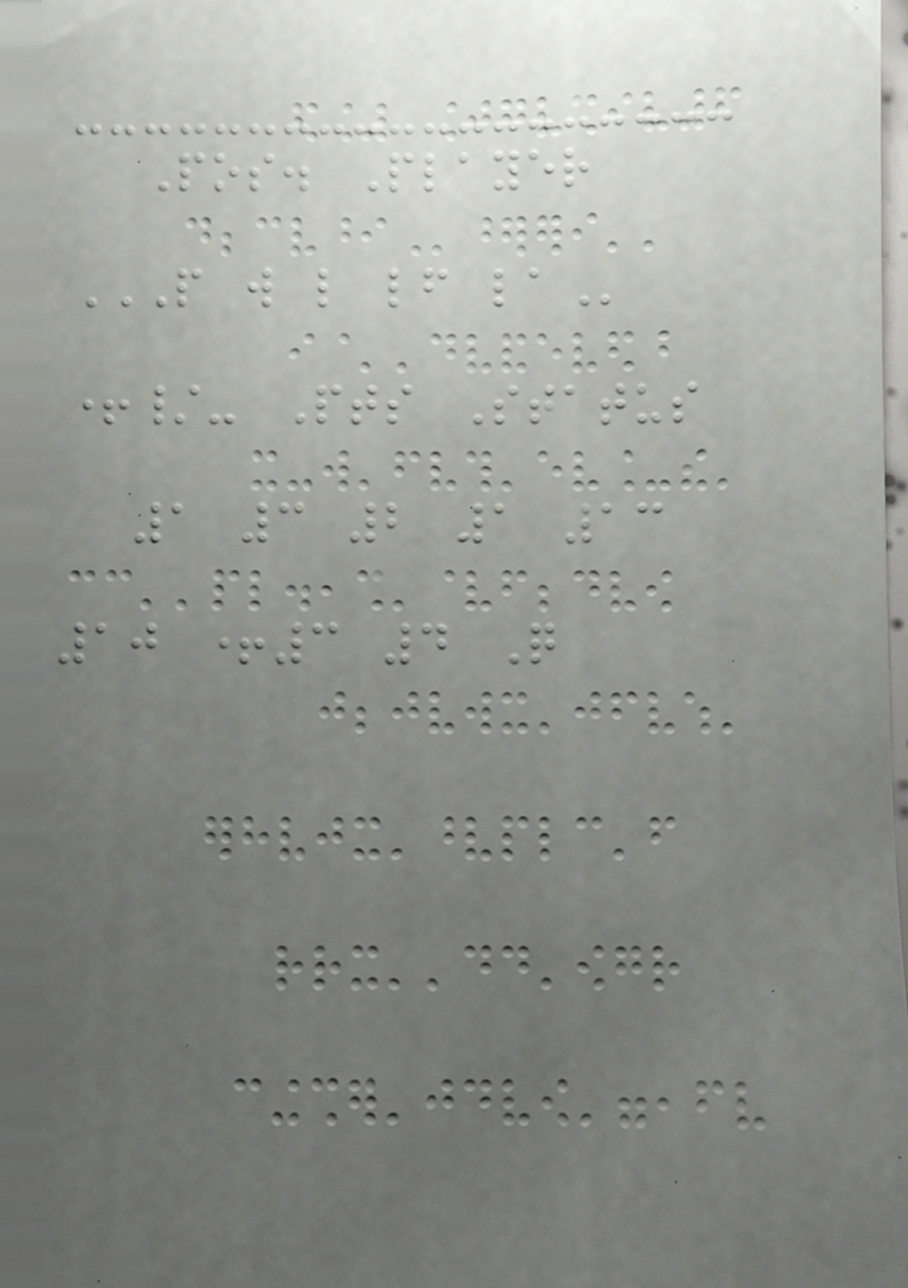Pos. Player
P W L LF LA
+/- Pts Status
1 3 2 1 13
10 +3 4 Q
